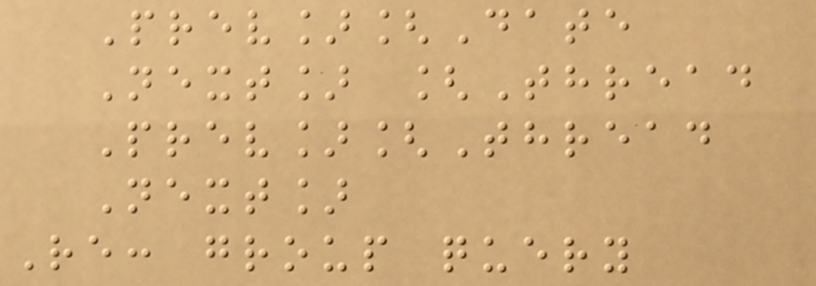Prev][Date
Next] [Thread
Prev][Thread
Next]
Re: group query
